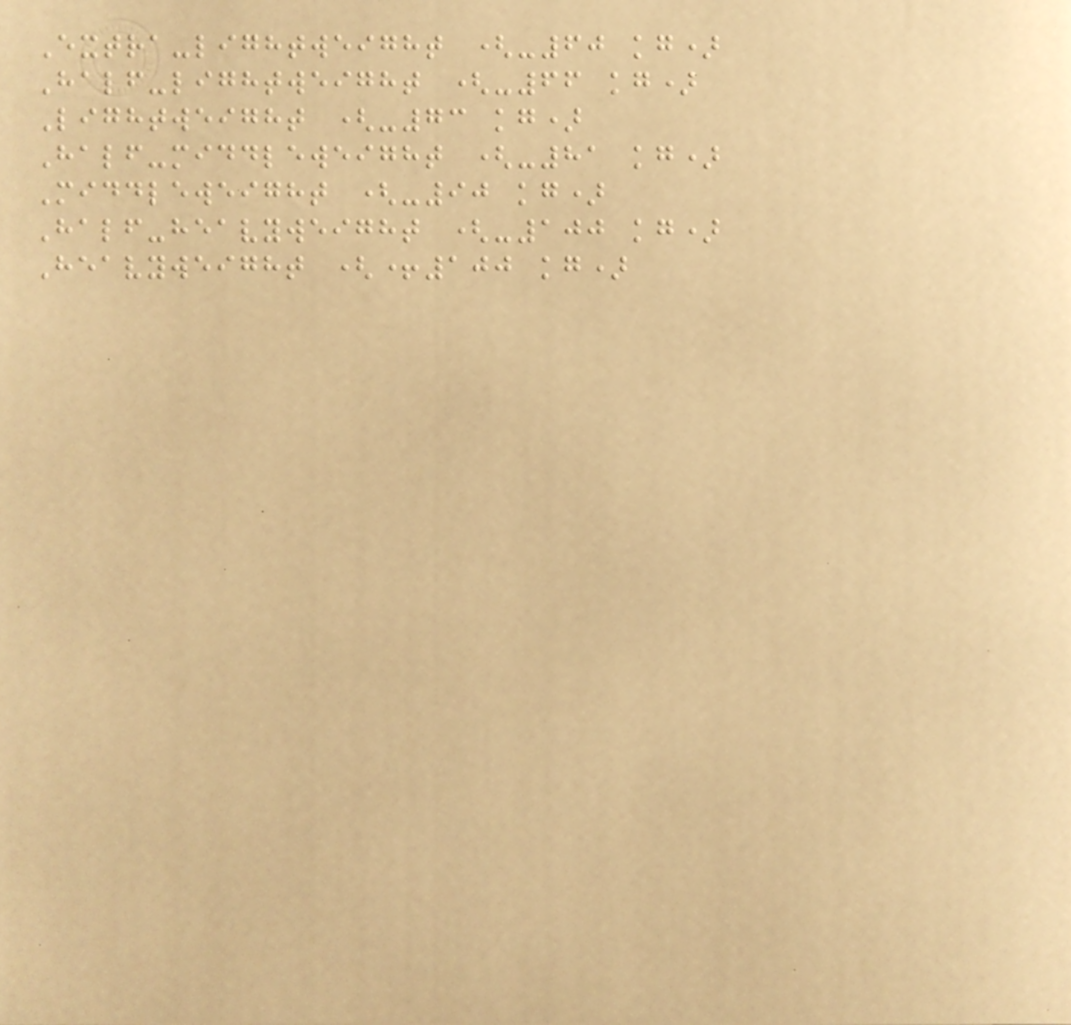Extra-lightweight (-60 kg)
Half-lightweight (-66 kg)
Lightweight (-73 kg)
Half-middleweight (-81 kg)
Middleweight (-90 kg)
Half-heavyweight (-100 kg)
Heavyweight (+100 kg)
